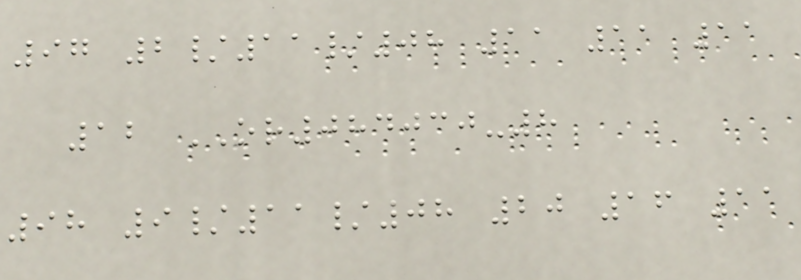97 2/11/08 11 11 11
12 OR084030-8
98 9/11/08 20 16 11
